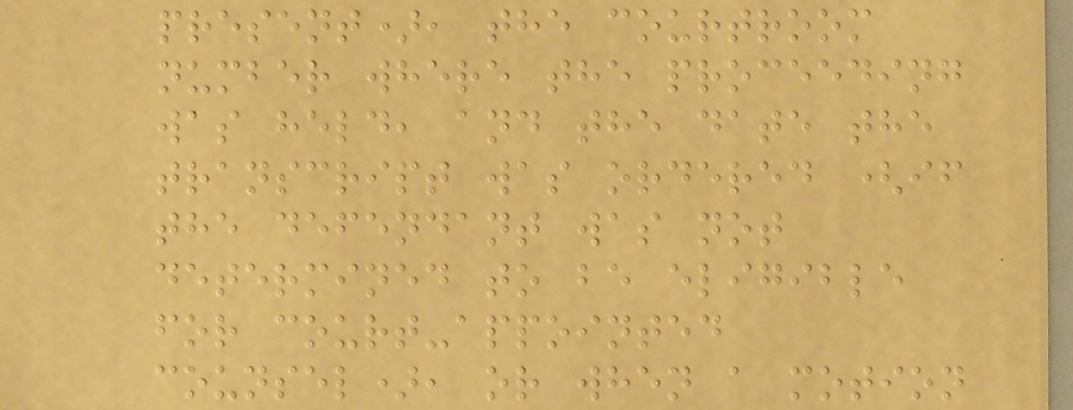present), the courtroom
number where the proceeding
was held, and the date the
transcript was ordered (if
the defendant was not
determined to be eligible
for court-appointed
counsel), or when a motion
